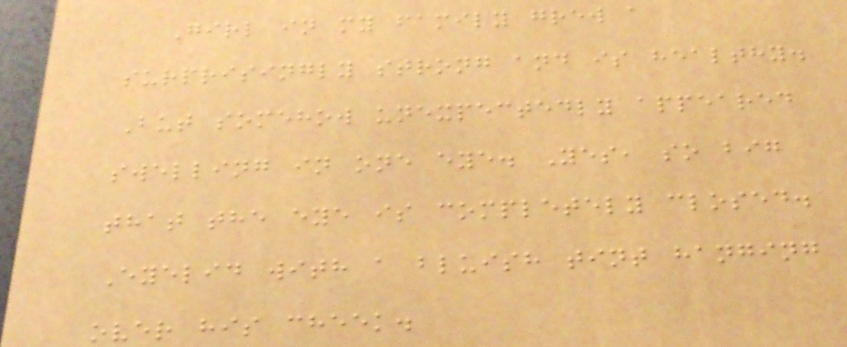Girl in my family grew a
surprisingly strong and is healthy.
But somehow unexpectedly appeared
swelling in one eye. Yes, so big
that the eye is completely closed.
Eyelid with a bluish tint hanging
over his cheek.
